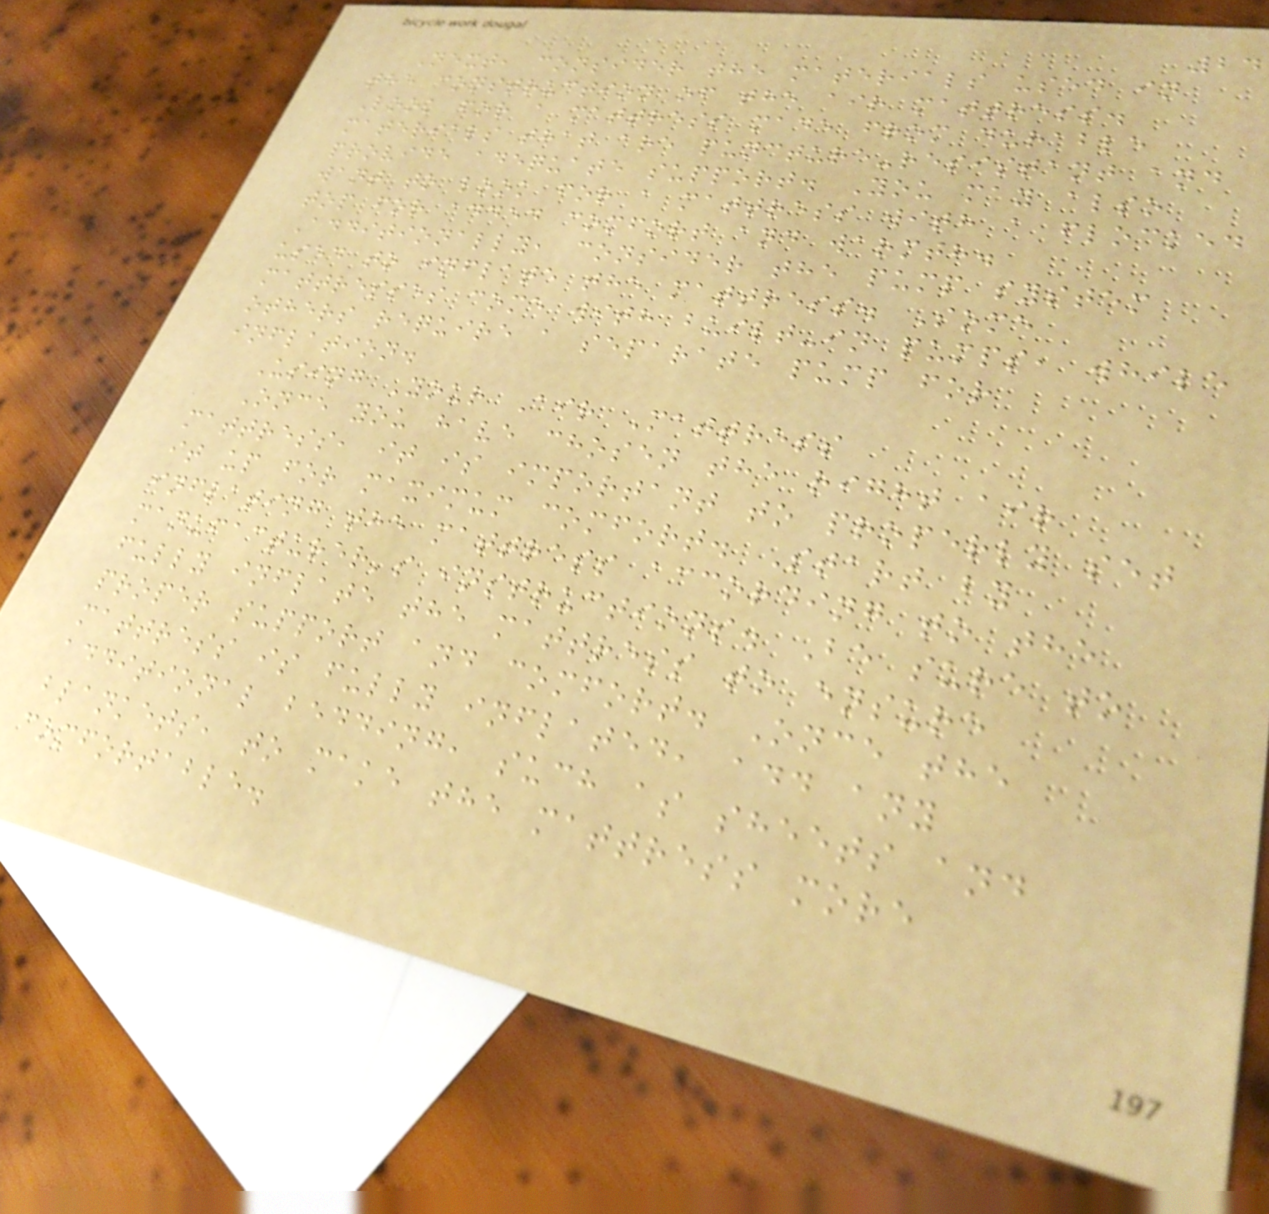24
Next, consider the materials used in
the construction of the air mattress.
Look for a mattress made from durable
materials that are puncture-resistant and
provide adequate support. You may also
want to look for a mattress with a flocked
top for added comfort and warmth.
Additionally, consider the pump system
used to inflate the mattress. Some
mattresses come with built-in pumps, while
others require a separate pump for
inflation.
Using Your Air Mattress
Once you have chosen the right air
mattress, it is important to properly set
it up for maximum comfort. Start by
inflating the mattress according to the
manufacturer's instructions. Be sure to
fully inflate the mattress to ensure
proper support and comfort. Once the
mattress is fully inflated, add any
additional bedding, such as sheets and
blankets, to make the mattress more
comfortable.
